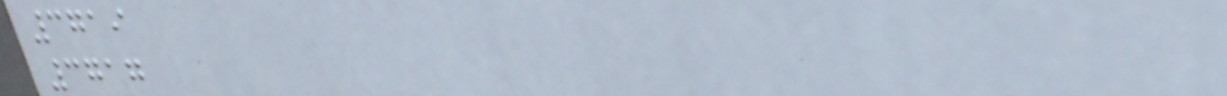3719
3717
